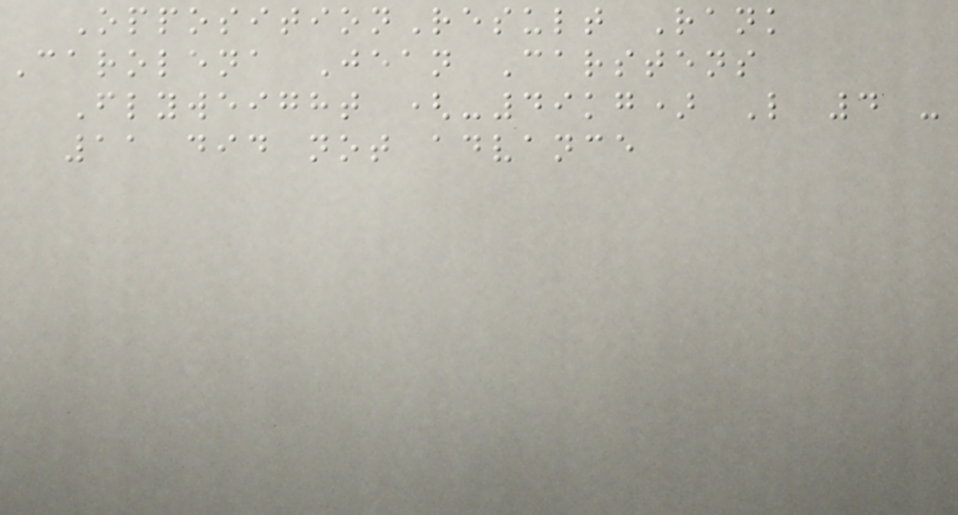OppositionResult Rank
Carolena Jean Carstens
Flyweight (-49kg) L 4 -
11 did not advance
